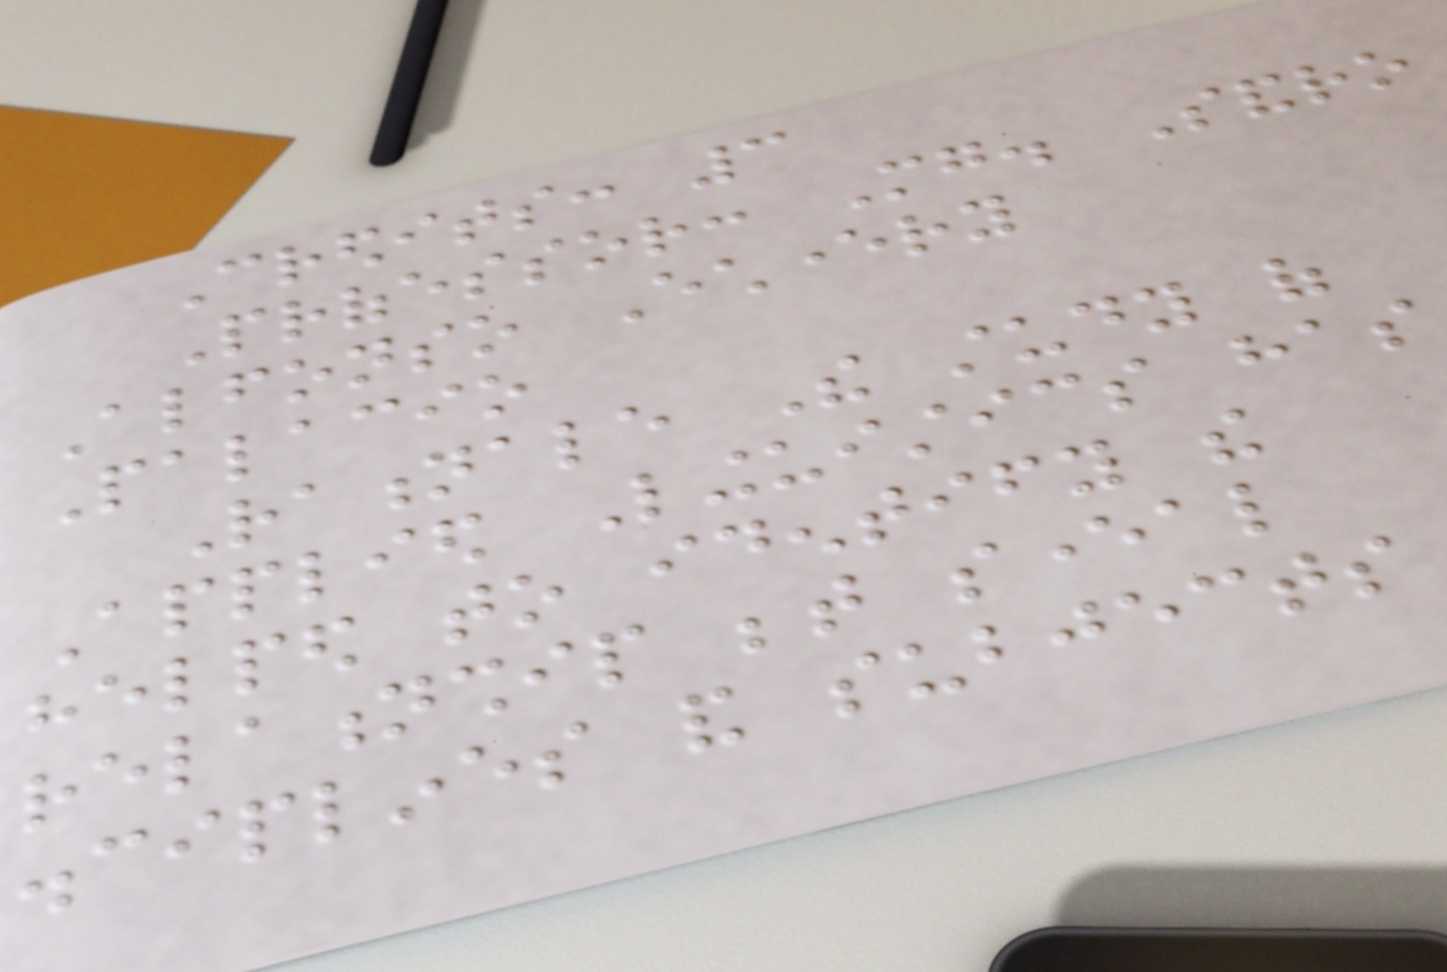Credits: 3
Professor: Mg. Sandro
Alfonso Echeverry
Palacio
Rationale The study of
Applied Linguistics has
helped to identify the
relationship between several
disciplines and subjects
